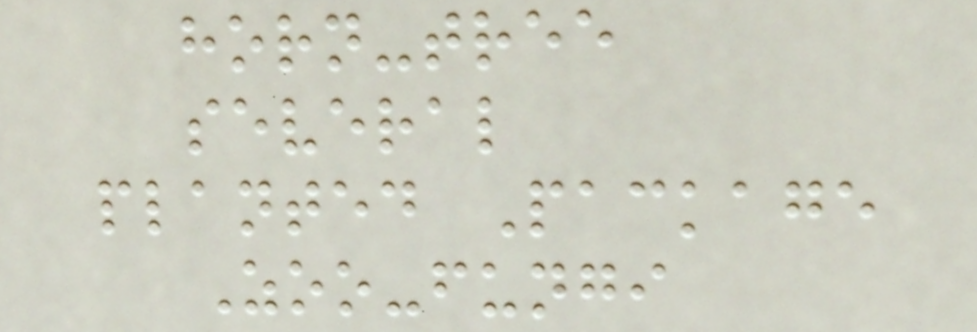horn-tree
several
planted Package
Zoo-fungi
